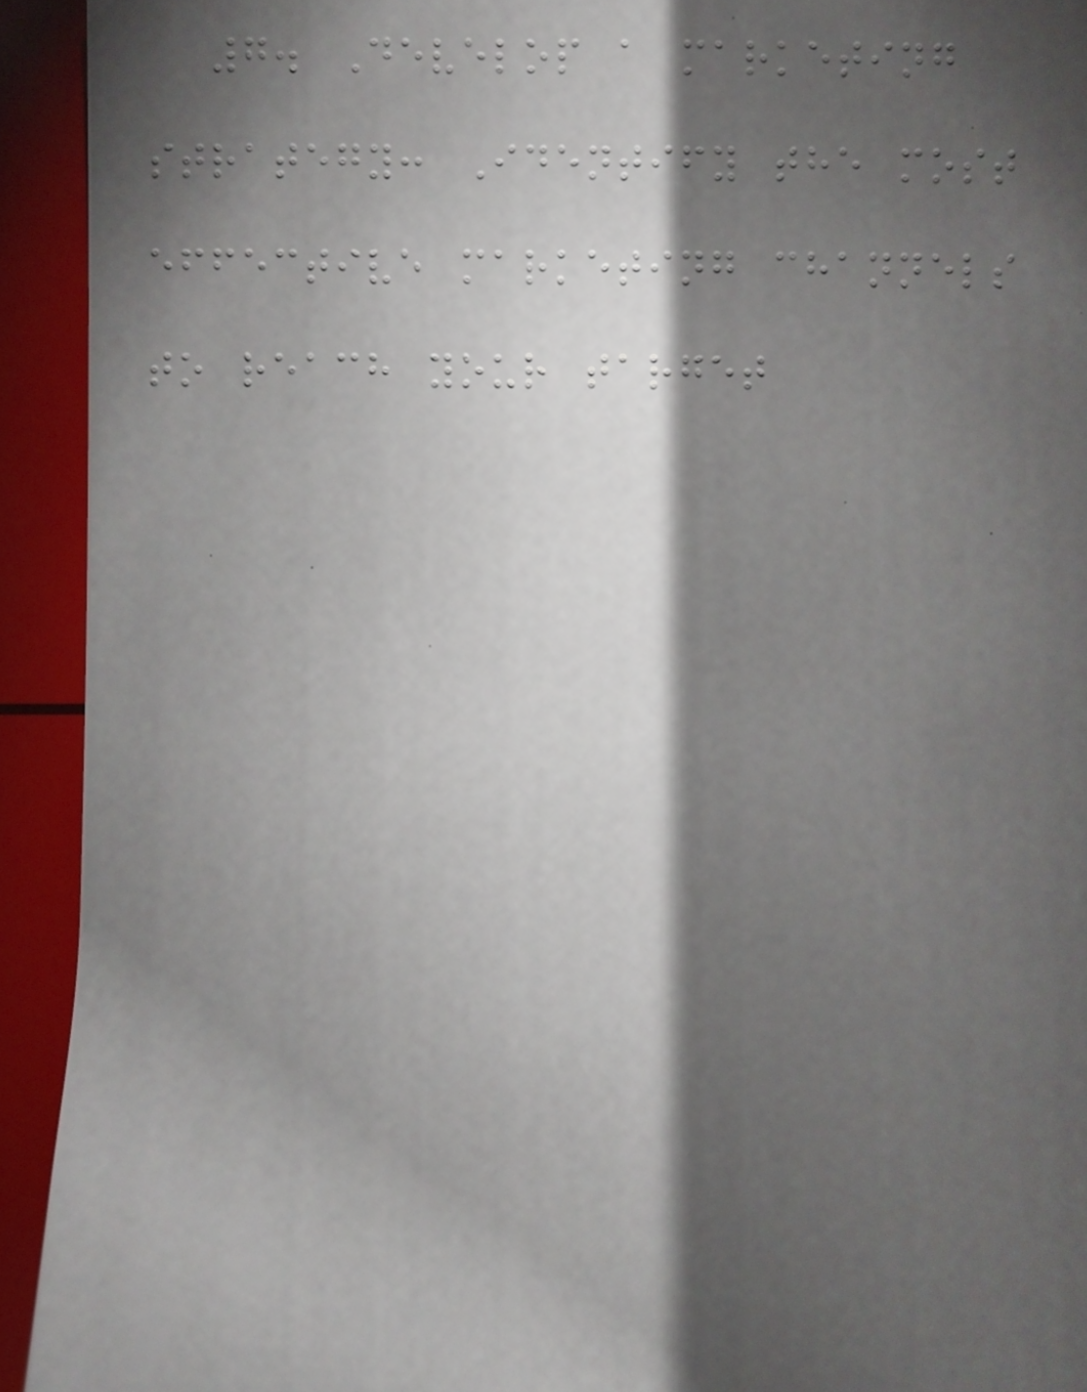7. Develop a marketing
strategy: Identify the most
effective marketing channels
to reach your target
